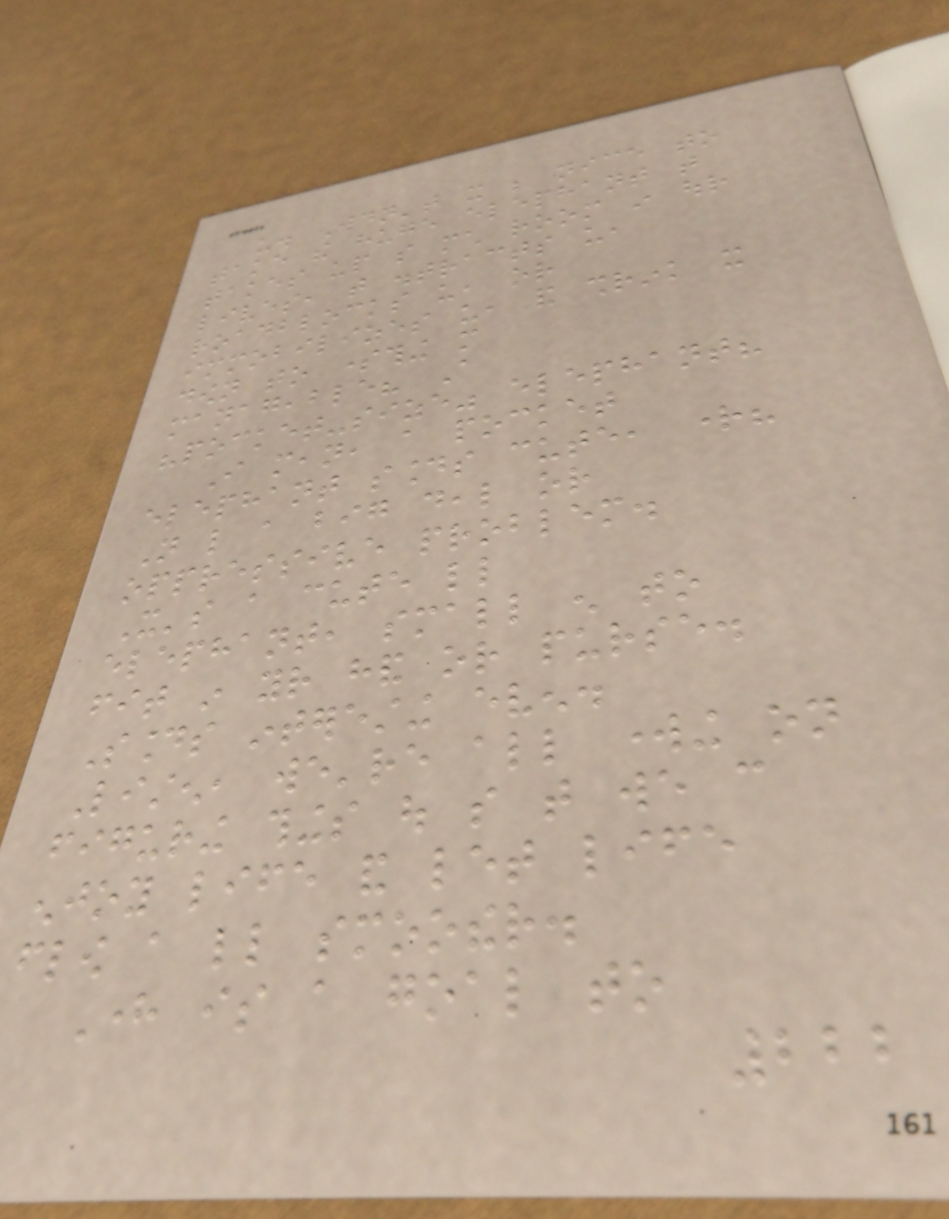us. Wouldn't it be nice to
take the huge elephant that
takes up so much room in our
lives, that distracts us,
roadblocks us, or
immobilizes us, and shrink it
down to something more
manageable? A
"pocket-size" elephant?
I mean, a pocket
elephant sounds cute, right?
Not like a big deal or
oppressive problem.
It's a cute little
elephant, small enough to
fit in your hand or purse.
Sounds interesting even.
Listen, we're all working on
figuring things out so that we can
enjoy life and let life
flow a little smoother.
Here is a goal to
222
